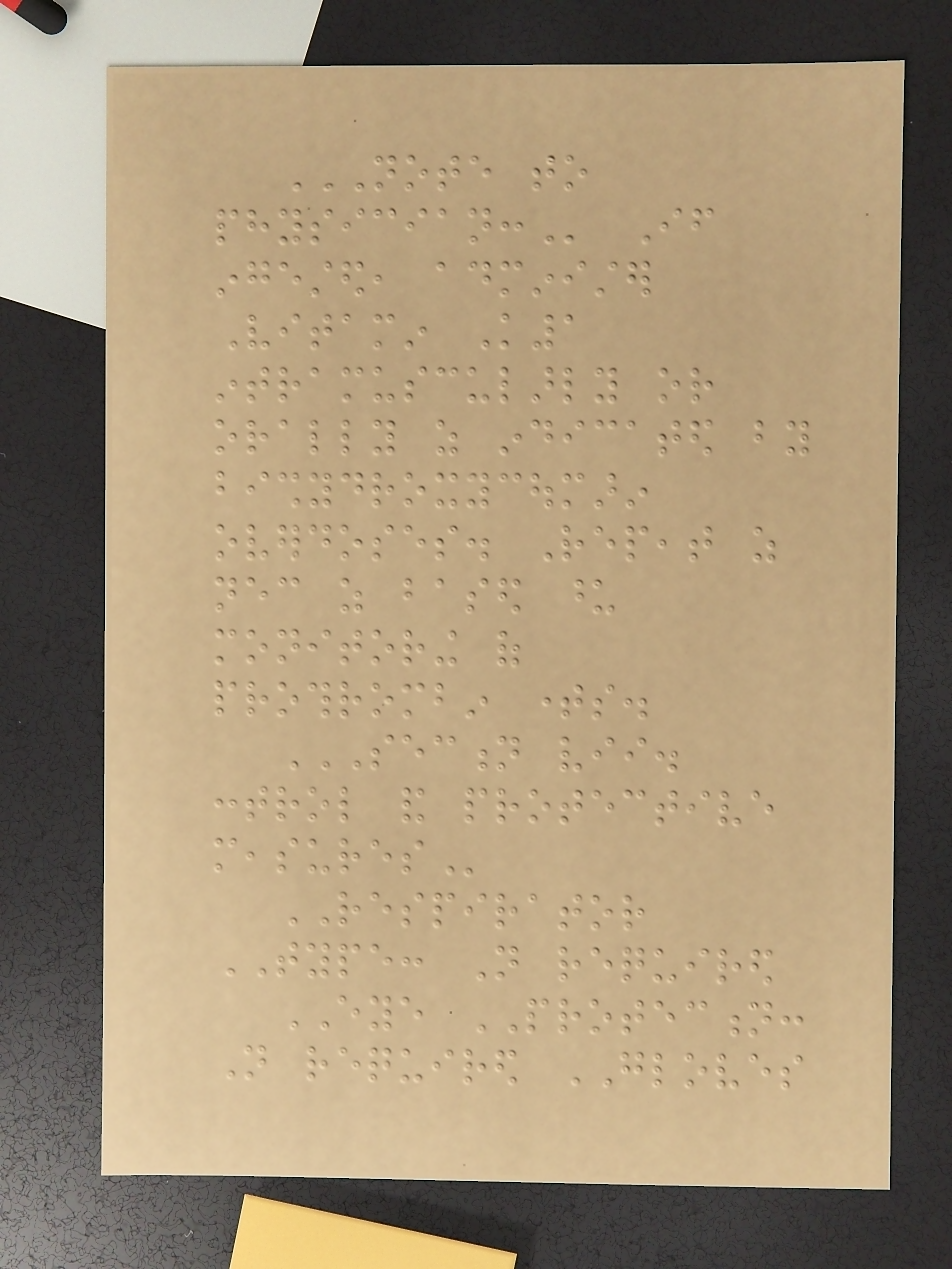NOTE TO
PHYSICIAN: If
ingested, administer
Vitamin K1
intramuscularly or
orally as indicated by
bishydroxycoumarin
overdoses. Repeat as
necessary as based upon
monitoring of
prothrombin times.
SECTION VII.
CONTROL AND PROTECTIVE
MEASURES
RESPIRATOR
TYPE: Not required
EYE PROTECTION:
Not required GLOVES
